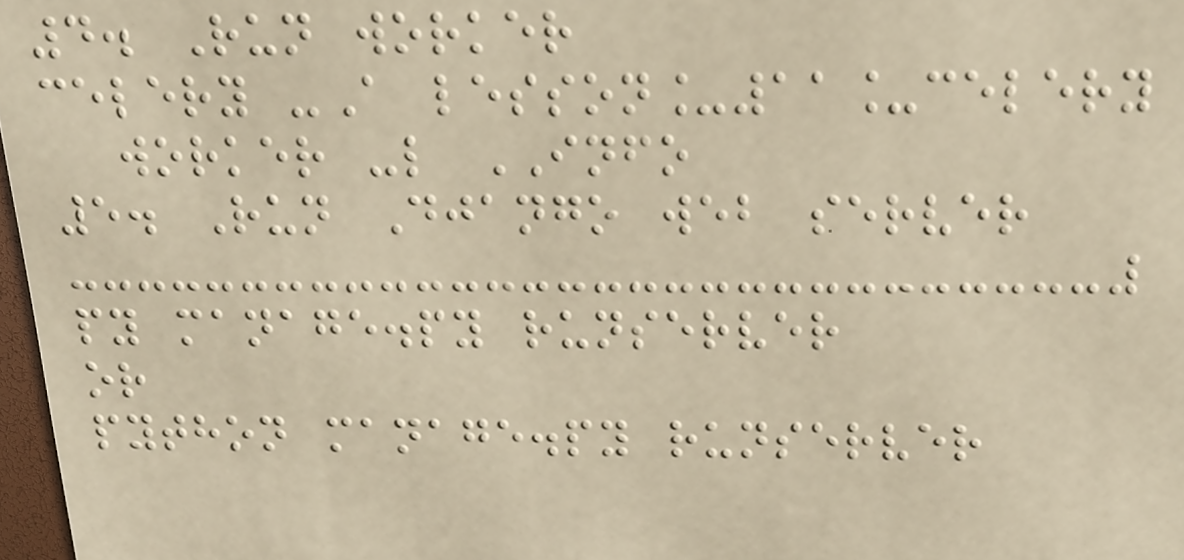4. Run worker
celery -A lesson_11_celery
worker -l INFO
5. Run Django web server
py manage.py runserver
or
python manage.py runserver
